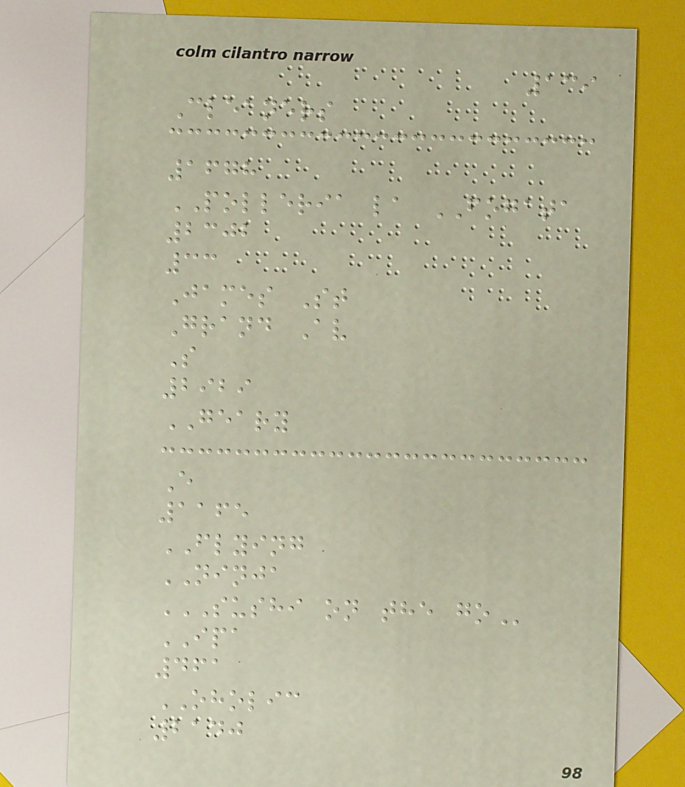139
Cleaners
1678
POLLERIA la FOGATA
2302
33
James St
Grand Av
S
2929
GEARY
E
1165
FLYING
NINJA
SUSHI ON THE GO
IPA
461
OHOLIC
2140
